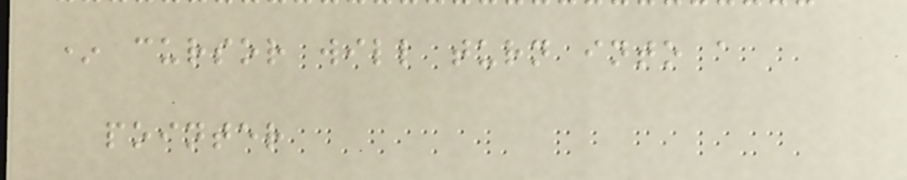* cursor will turn into a
pointer
